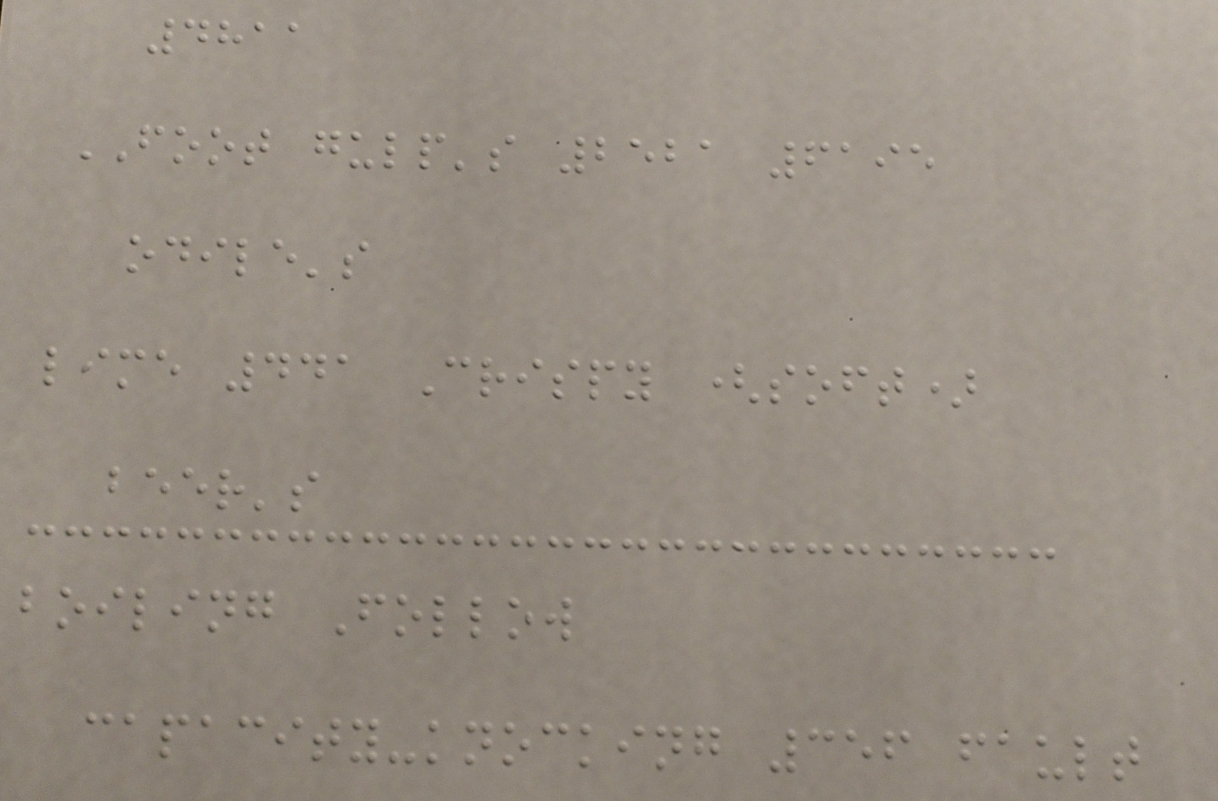4811
FOOT gulp's 2521 6195
odile's
lime 441 Crispy (soft)
beer's
boiling Follow
capacity-knocking 356 fault
